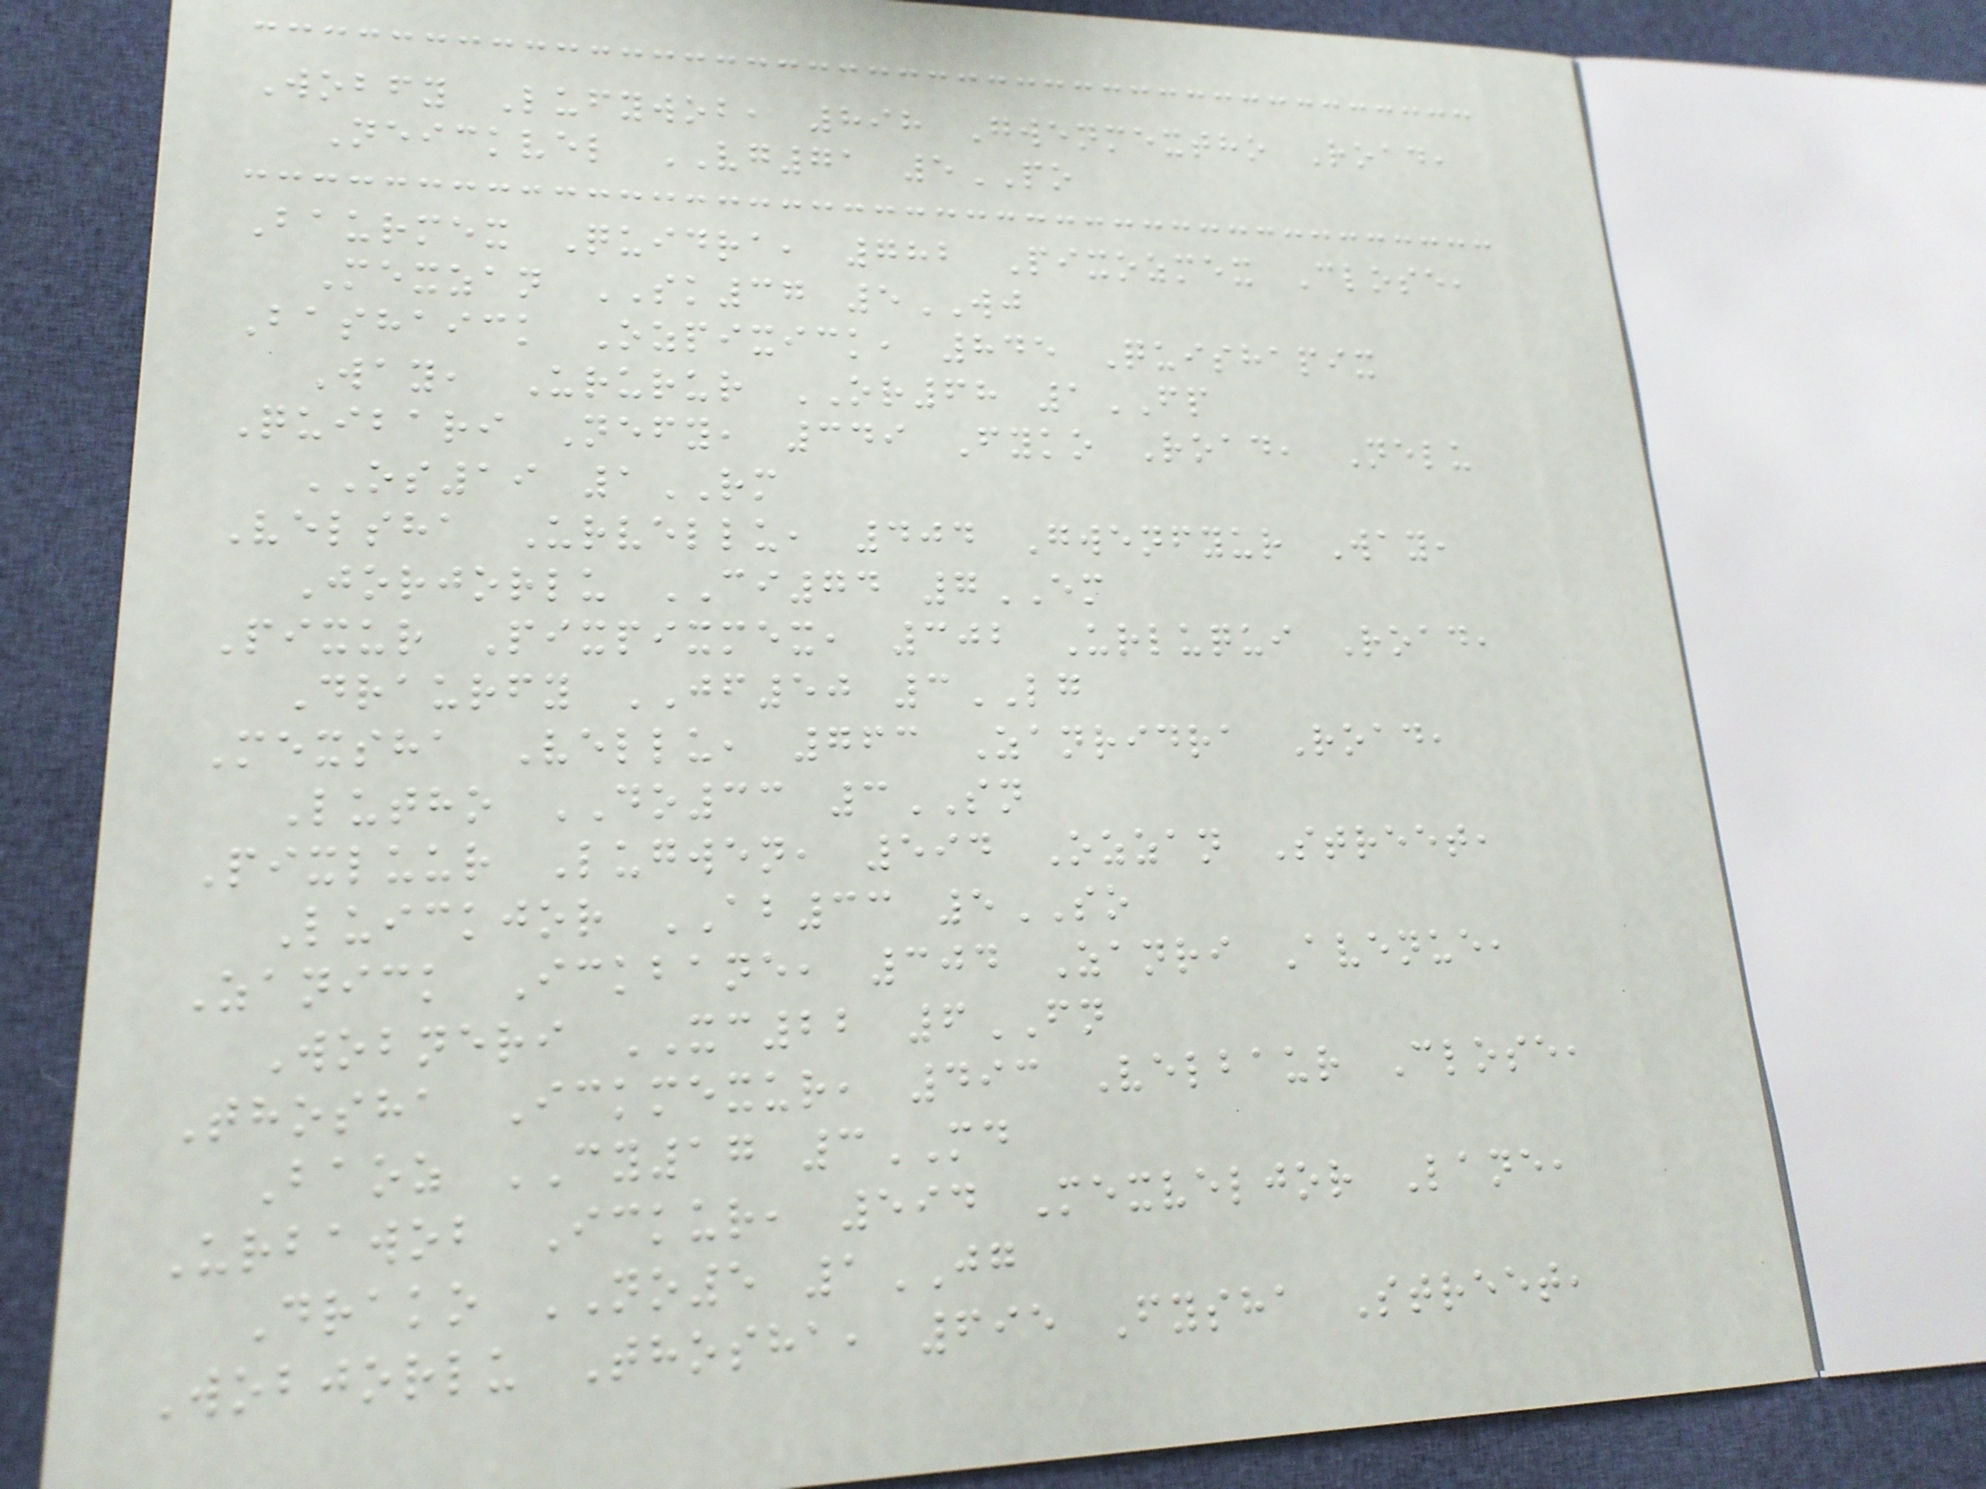Wobfy Lufywob, 898 Gwenmextho Road,
Neickvel VG71 5PO
Baurmex Quidra, 782 Pixozmex Close,
Mexzan SK37 5WJ
Bashaick Ozpixick, 845 Quishapix
Way, Ururur OR68 1FP
Quibari Nefy, 349 Fyko Road, Nelu
OS19 1RM
Velsha Urvellu, 404 Gwenfyur Way,
Jorjorlu CI74 7EM
Pixur Pixpixmex, 302 Urluqui Road,
Draurfy JF50 3LG
Mexsha Vellu, 763 Zanridra Road,
Lutho DO33 3SN
Pixluur Lugwen, 594 Ozzan Street,
Luickjor AB33 5SO
Zanick Ickbane, 304 Zanri Avenue,
Wobneri XC22 6FN
Thosha Ickmexur, 493 Velbaur Close,
Baoz CY17 3MD
Urbawob Ickur, 594 Mexveljor Lane,
Drako NO5 1JG
Wobjorlu Thosha, 695 Fysha Street,
